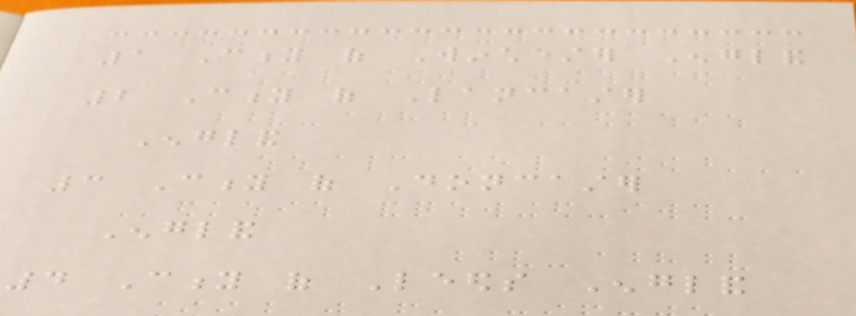1 City of Winchester England
2 City of Lancaster
England
3 City of Doncaster
England
4 City of Leeds England
